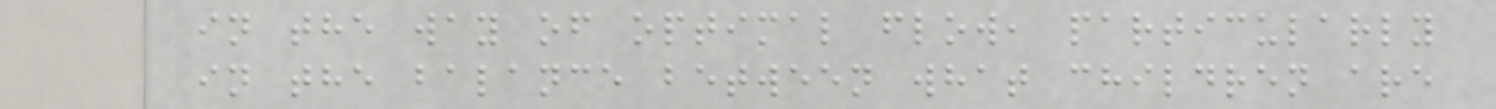in the way of optimal flow, particularly
in the balance between what children are
